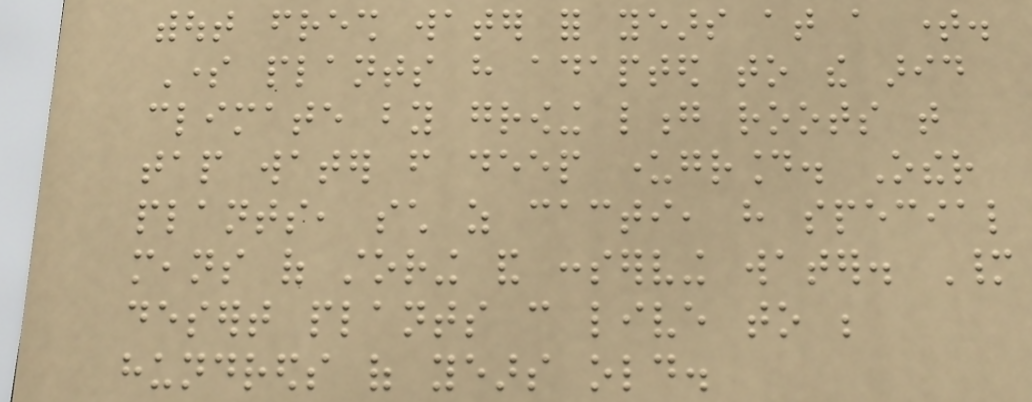without fresh water for years at a time.
Some plants have adapted to the arid
climate by growing long roots that
tap water from deep underground. Other
plants, such as cacti, have special
means of storing and conserving water. Many
desert plants can live to be
hundreds of years old.
